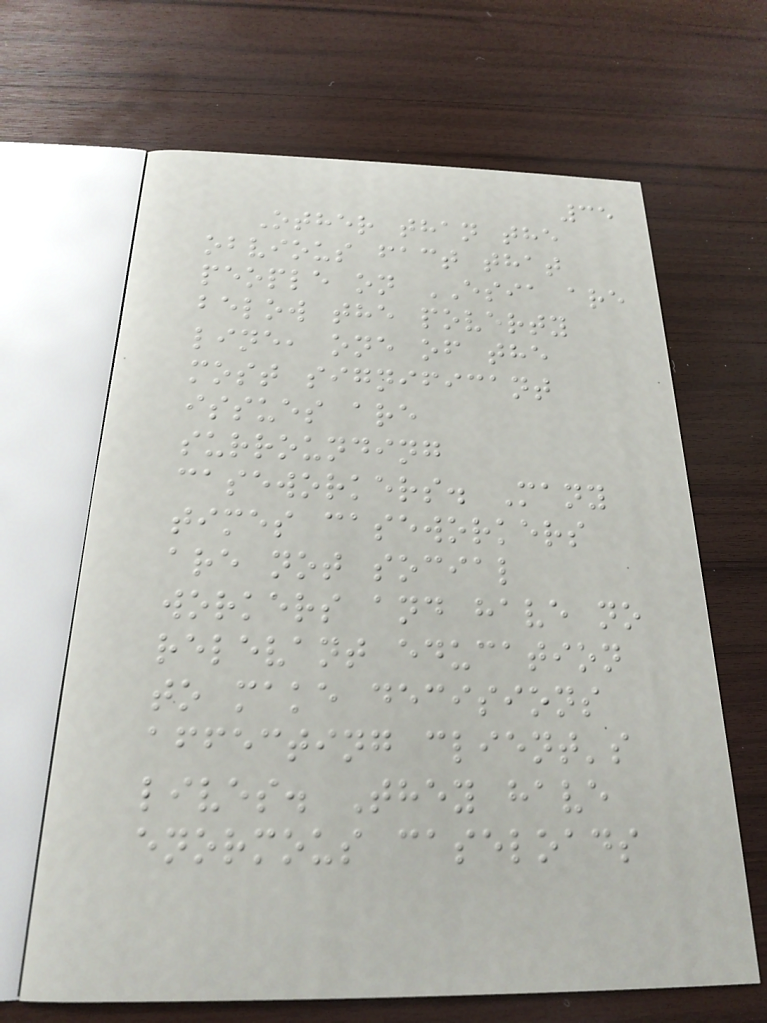35
Other than the
obvious fact that
people on ESIA are
below the poverty
line, one of the
most significant
issues are
surrounding
caseworkers. Many
times caseworkers
are not social
workers and have no
relevant education
to make decisions
affecting client's
lives. They have
enormous caseloads
